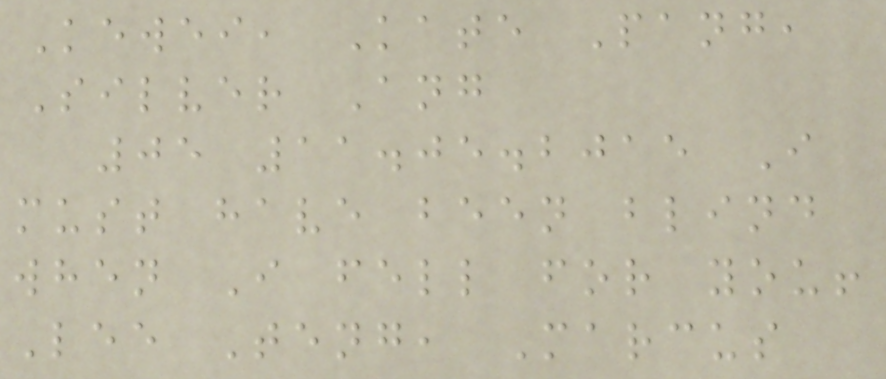Kewei, Kate Pang,
Silver Ang
05 11.05.2015 I
must have been blind
when I fell for you!
Lee Teng, Marcus
